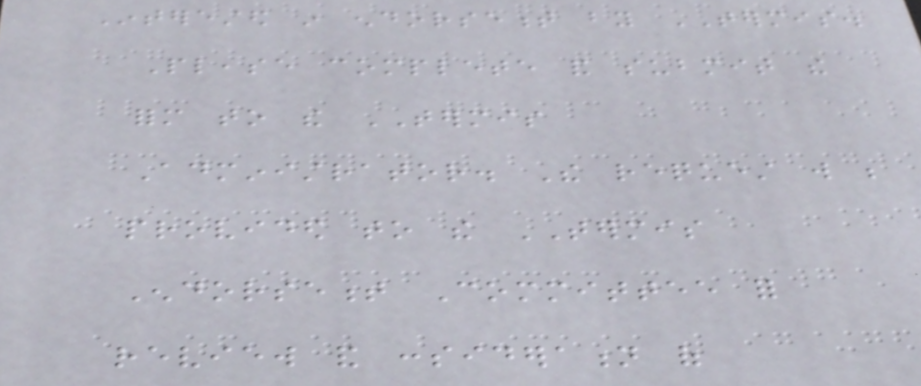Interested in endorsement by TERMIS.
Please complete and submit the
form to the TERMIS
Administrator. The request will be
provided to the TERMIS
Endorsement Committee for
review and consideration of
